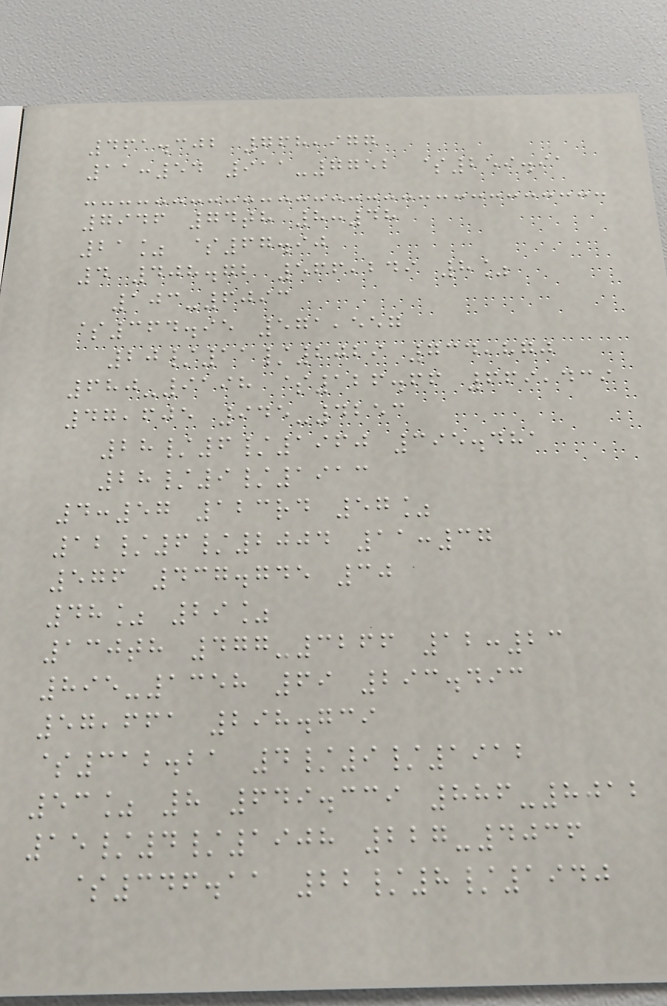461.302 768,977
11:54 911-7752 $259.91
7946 74th 8:48
21% $67.90
4 408.72 566,249 8%
103-6093
$364.95 571,557
20/11/2029 734,870
680-9198 $126.66 669,439
47,605 945-4253
28/6/1960 395.481
28/9/1913
4:57 123rd 57%
12/6/2004 11:37
576 437.745 30
48% 29%
130th 477-3266 12:23
895-1358 69 293.493
57,661 298.739
$312.21 4/9/1912
53% 8 649.339 886-8012
15/4/1908 227-4036
$346.11 22/8/1940
